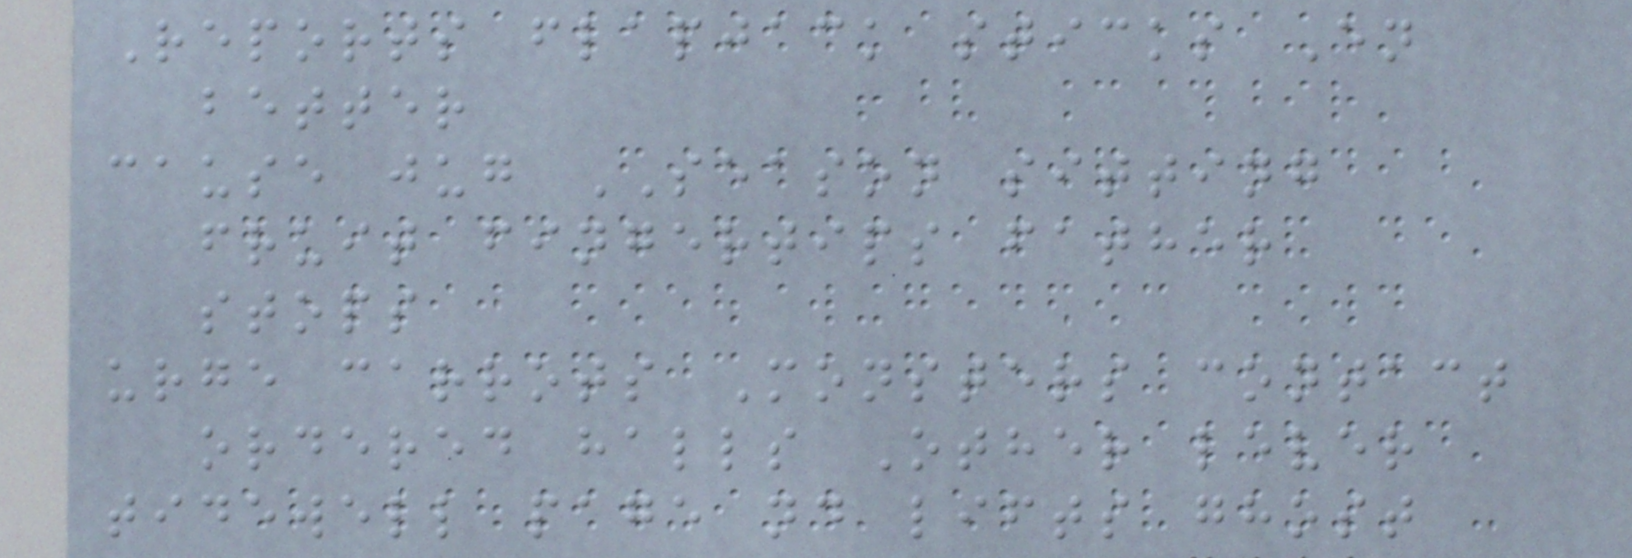Reports flapjack sticks En
better
cause jug SEASON sitting
fruit fingertips father
stops
urge carrots Monsters contact
ordered halls Other lever
tidewell page nd lifts ghost
